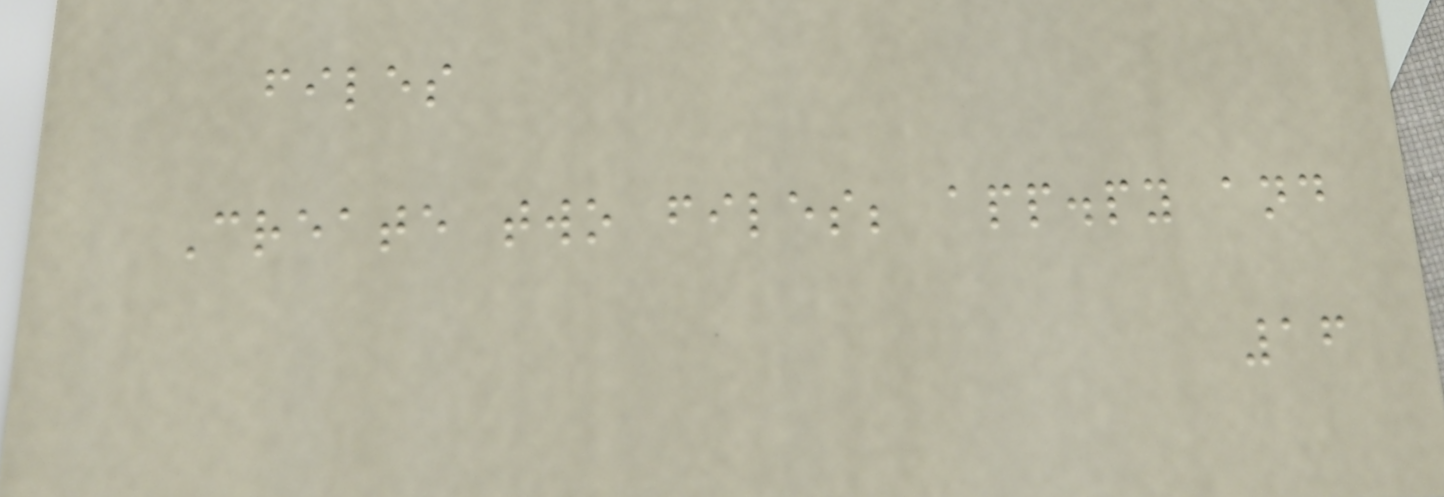files
Create two files; app.py and
16
